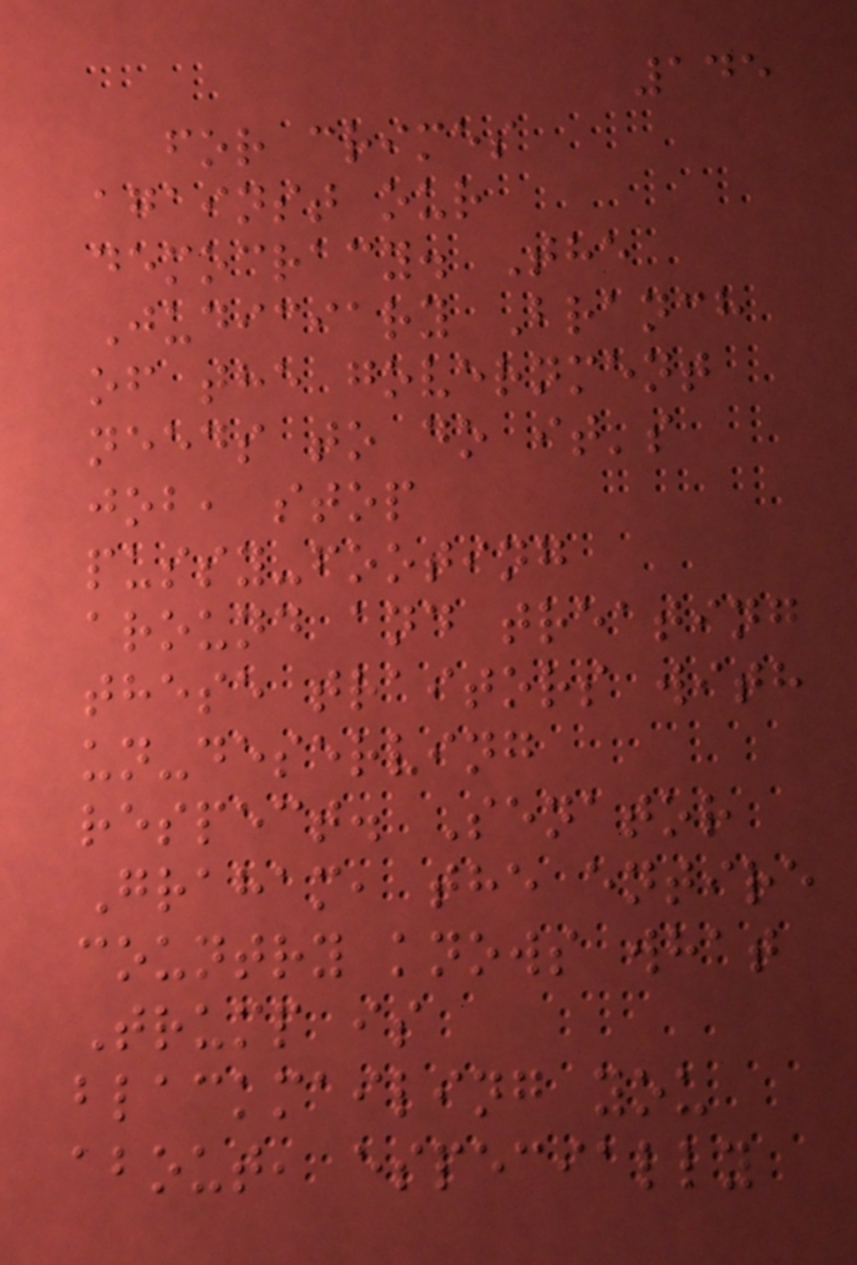145
for crimes
against our
democracy. The
Judiciary Branch
of the government
needs to do it's
job, stop
pussy-footing
around and treating
these traitors with
un-deserving
respect. Senator
Graham, the entire
country knows what
Trump is
blackmailing you
about, especially
